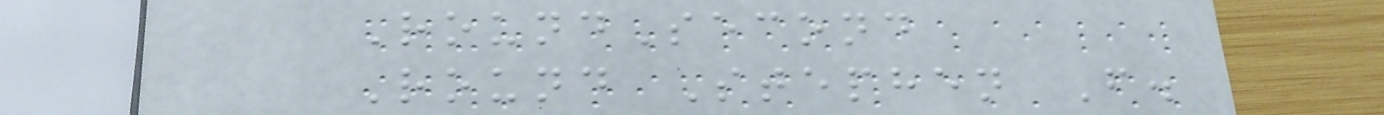RoundSecond
Round Stephen F.
